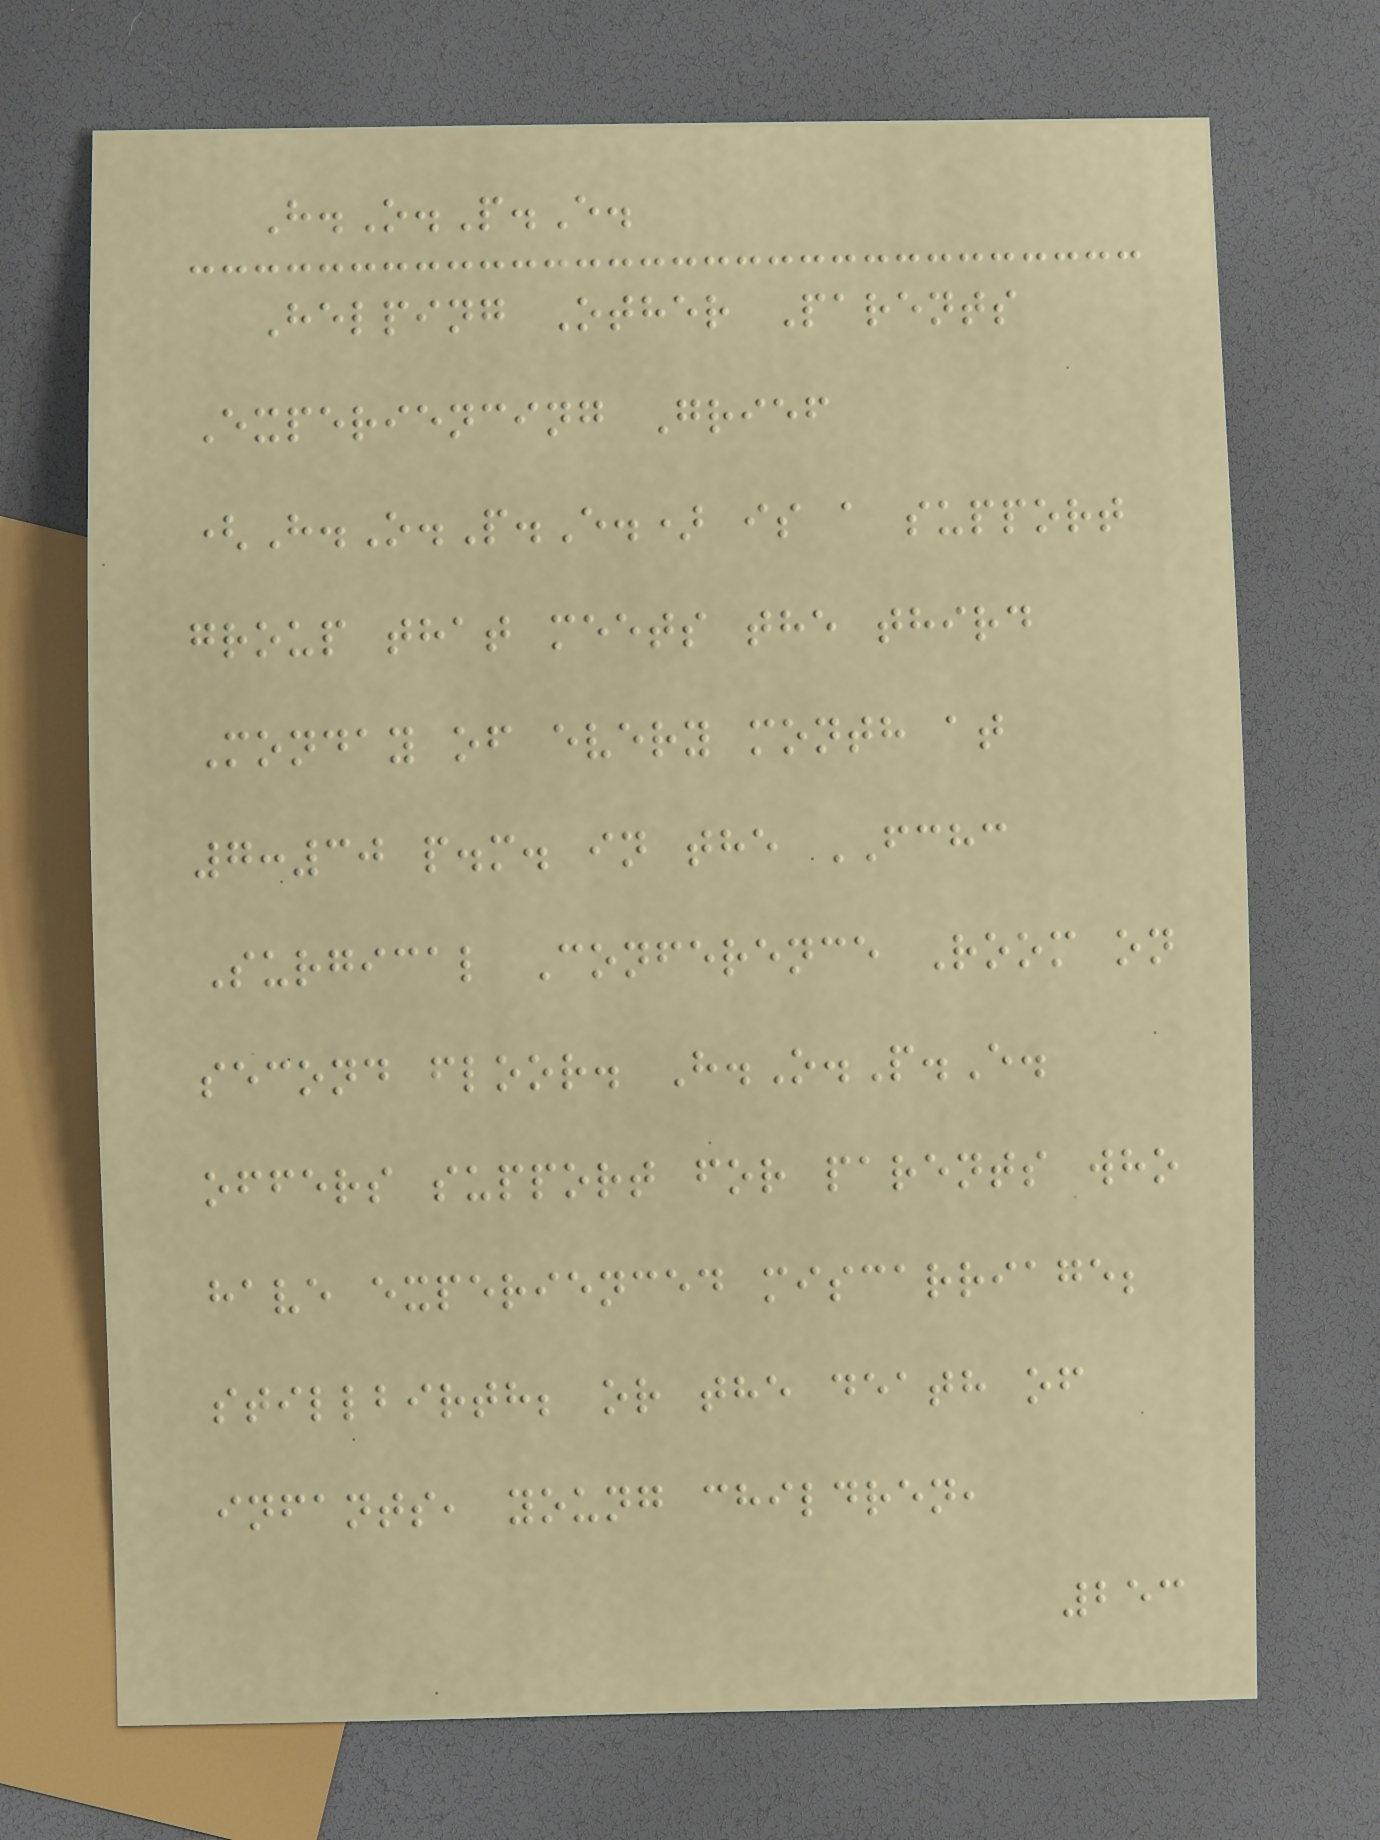H.O.P.E.
Helping Other Parents
Experiencing Grief
(H.O.P.E.) is a support
group that meets the third
Monday of every month at
7:30 p.m. in the FCHC
Surgical Conference Room on
second floor. H.O.P.E.
offers support for parents who
have experienced miscarriage;
stillbirth; or the death of
infants, young children,
253
